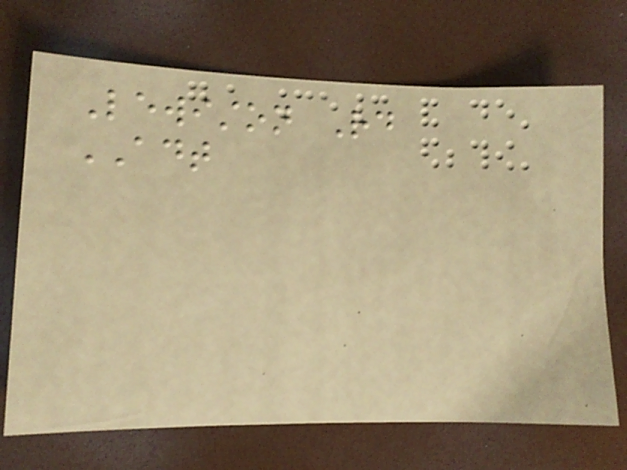Lewiston Rd
ADT
